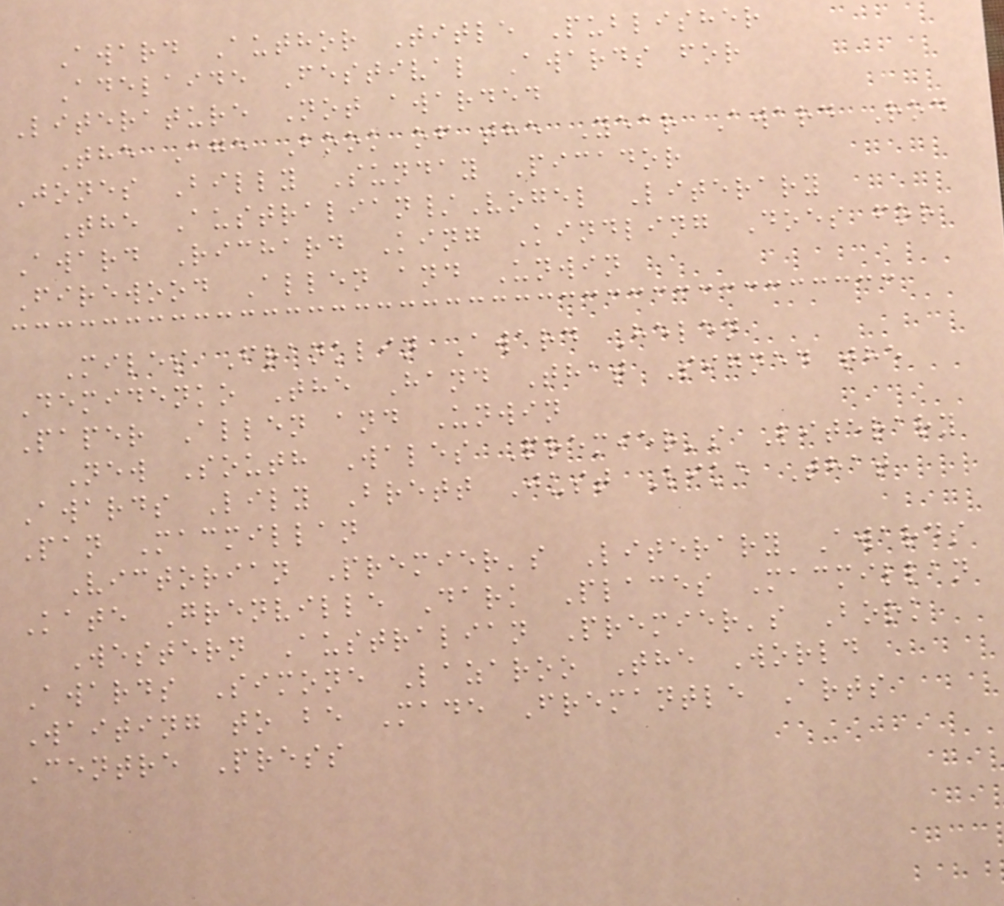Award Author Title Publisher
Adelaide Festival Awards for
Literature Not awarded
The Age Book of the Year Award Rod
Jones Billy Sunday Picador
The Australian/Vogel Literary
Award Richard King Kindling Does for
Firewood Allen and Unwin
Miles Franklin Award Helen
Demidenko The Hand That Signed the
Paper Allen and Unwin
New South Wales Premier's Literary
Awards Lily Brett Just Like That
Pan Macmillan
Victorian Premier's Literary Awards
Kate Grenville Dark Places Macmillan
Western Australian Premier's Book
Awards Simone Lazaroo The World
Waiting to be Made Fremantle Arts
Centre Press
